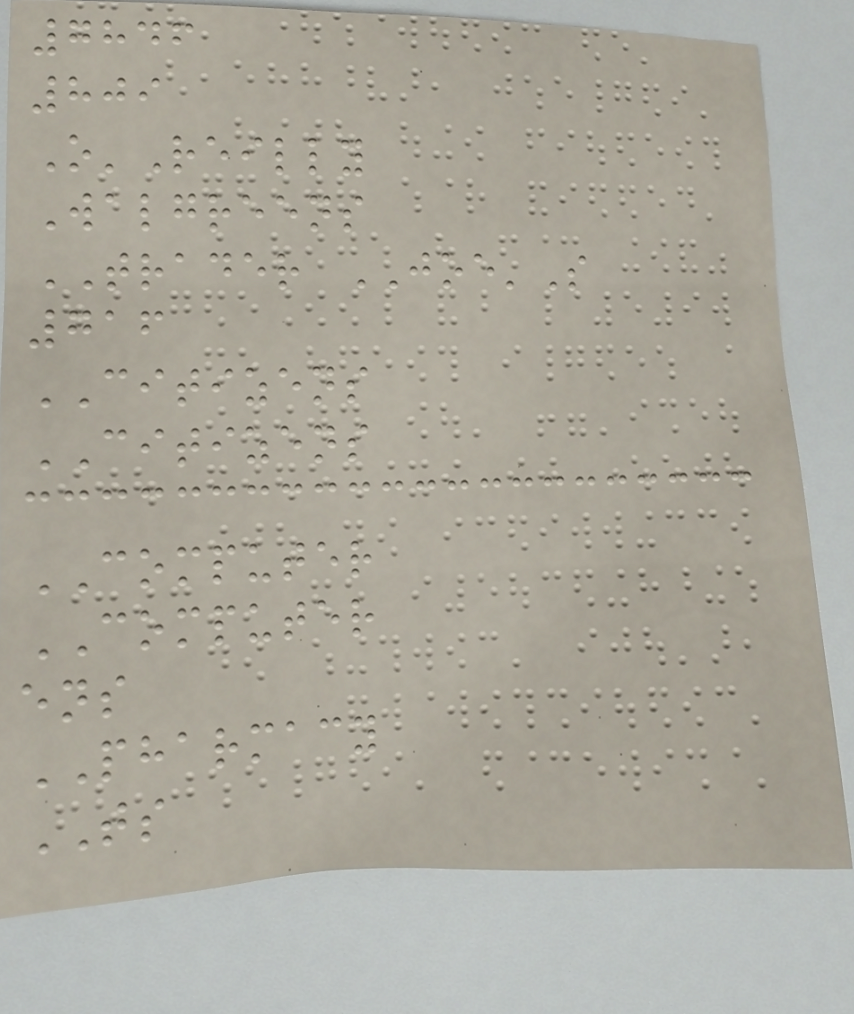7846
809
O'Reilly
Walgreens
TRADER JOE'S
716
CITIZENS
CITIZENS
COMPUTER
COMPUTER
ens
PHARMACY
TS
